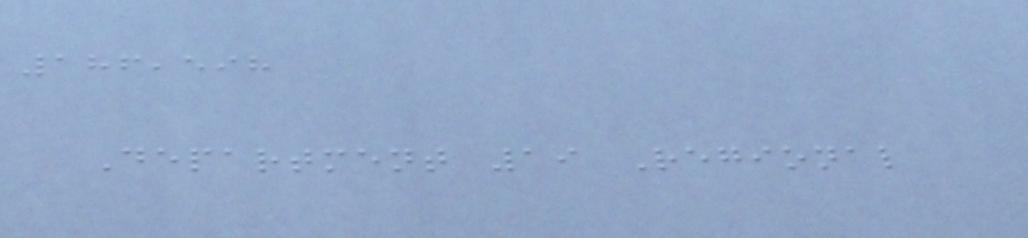186,598
Department 19 Regional
